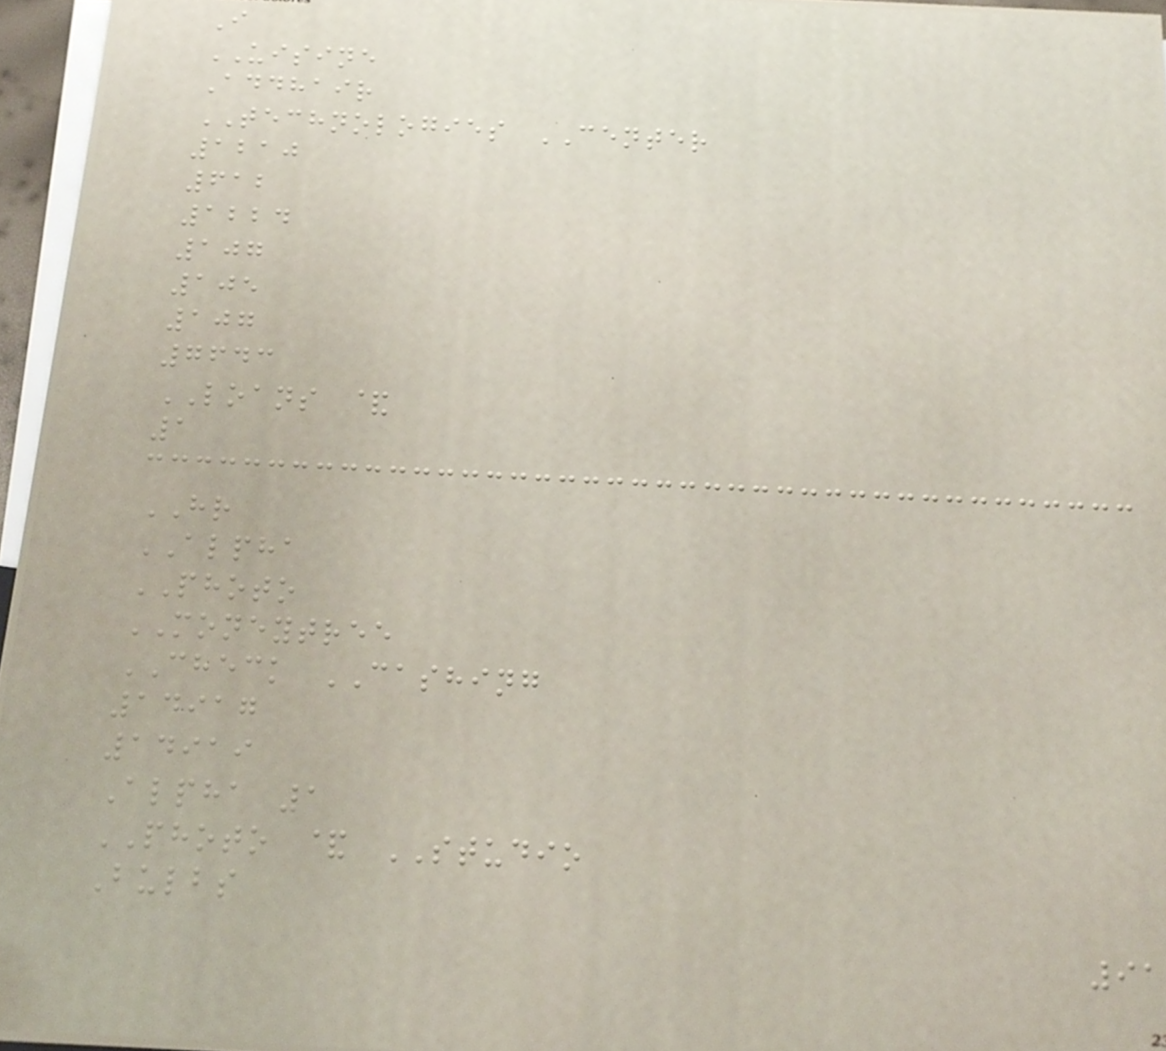I
UISINE
Addhair
TECHNOLOGIES CENTER
1210
612
1224
107
105
107
7643
LOANS &
1
HR
ALPHA
PHOTO
MONEYTREE
CHECK CASHING
14917
14919
Alpha 1
PHOTO & STUDIO
Bulbs
91
